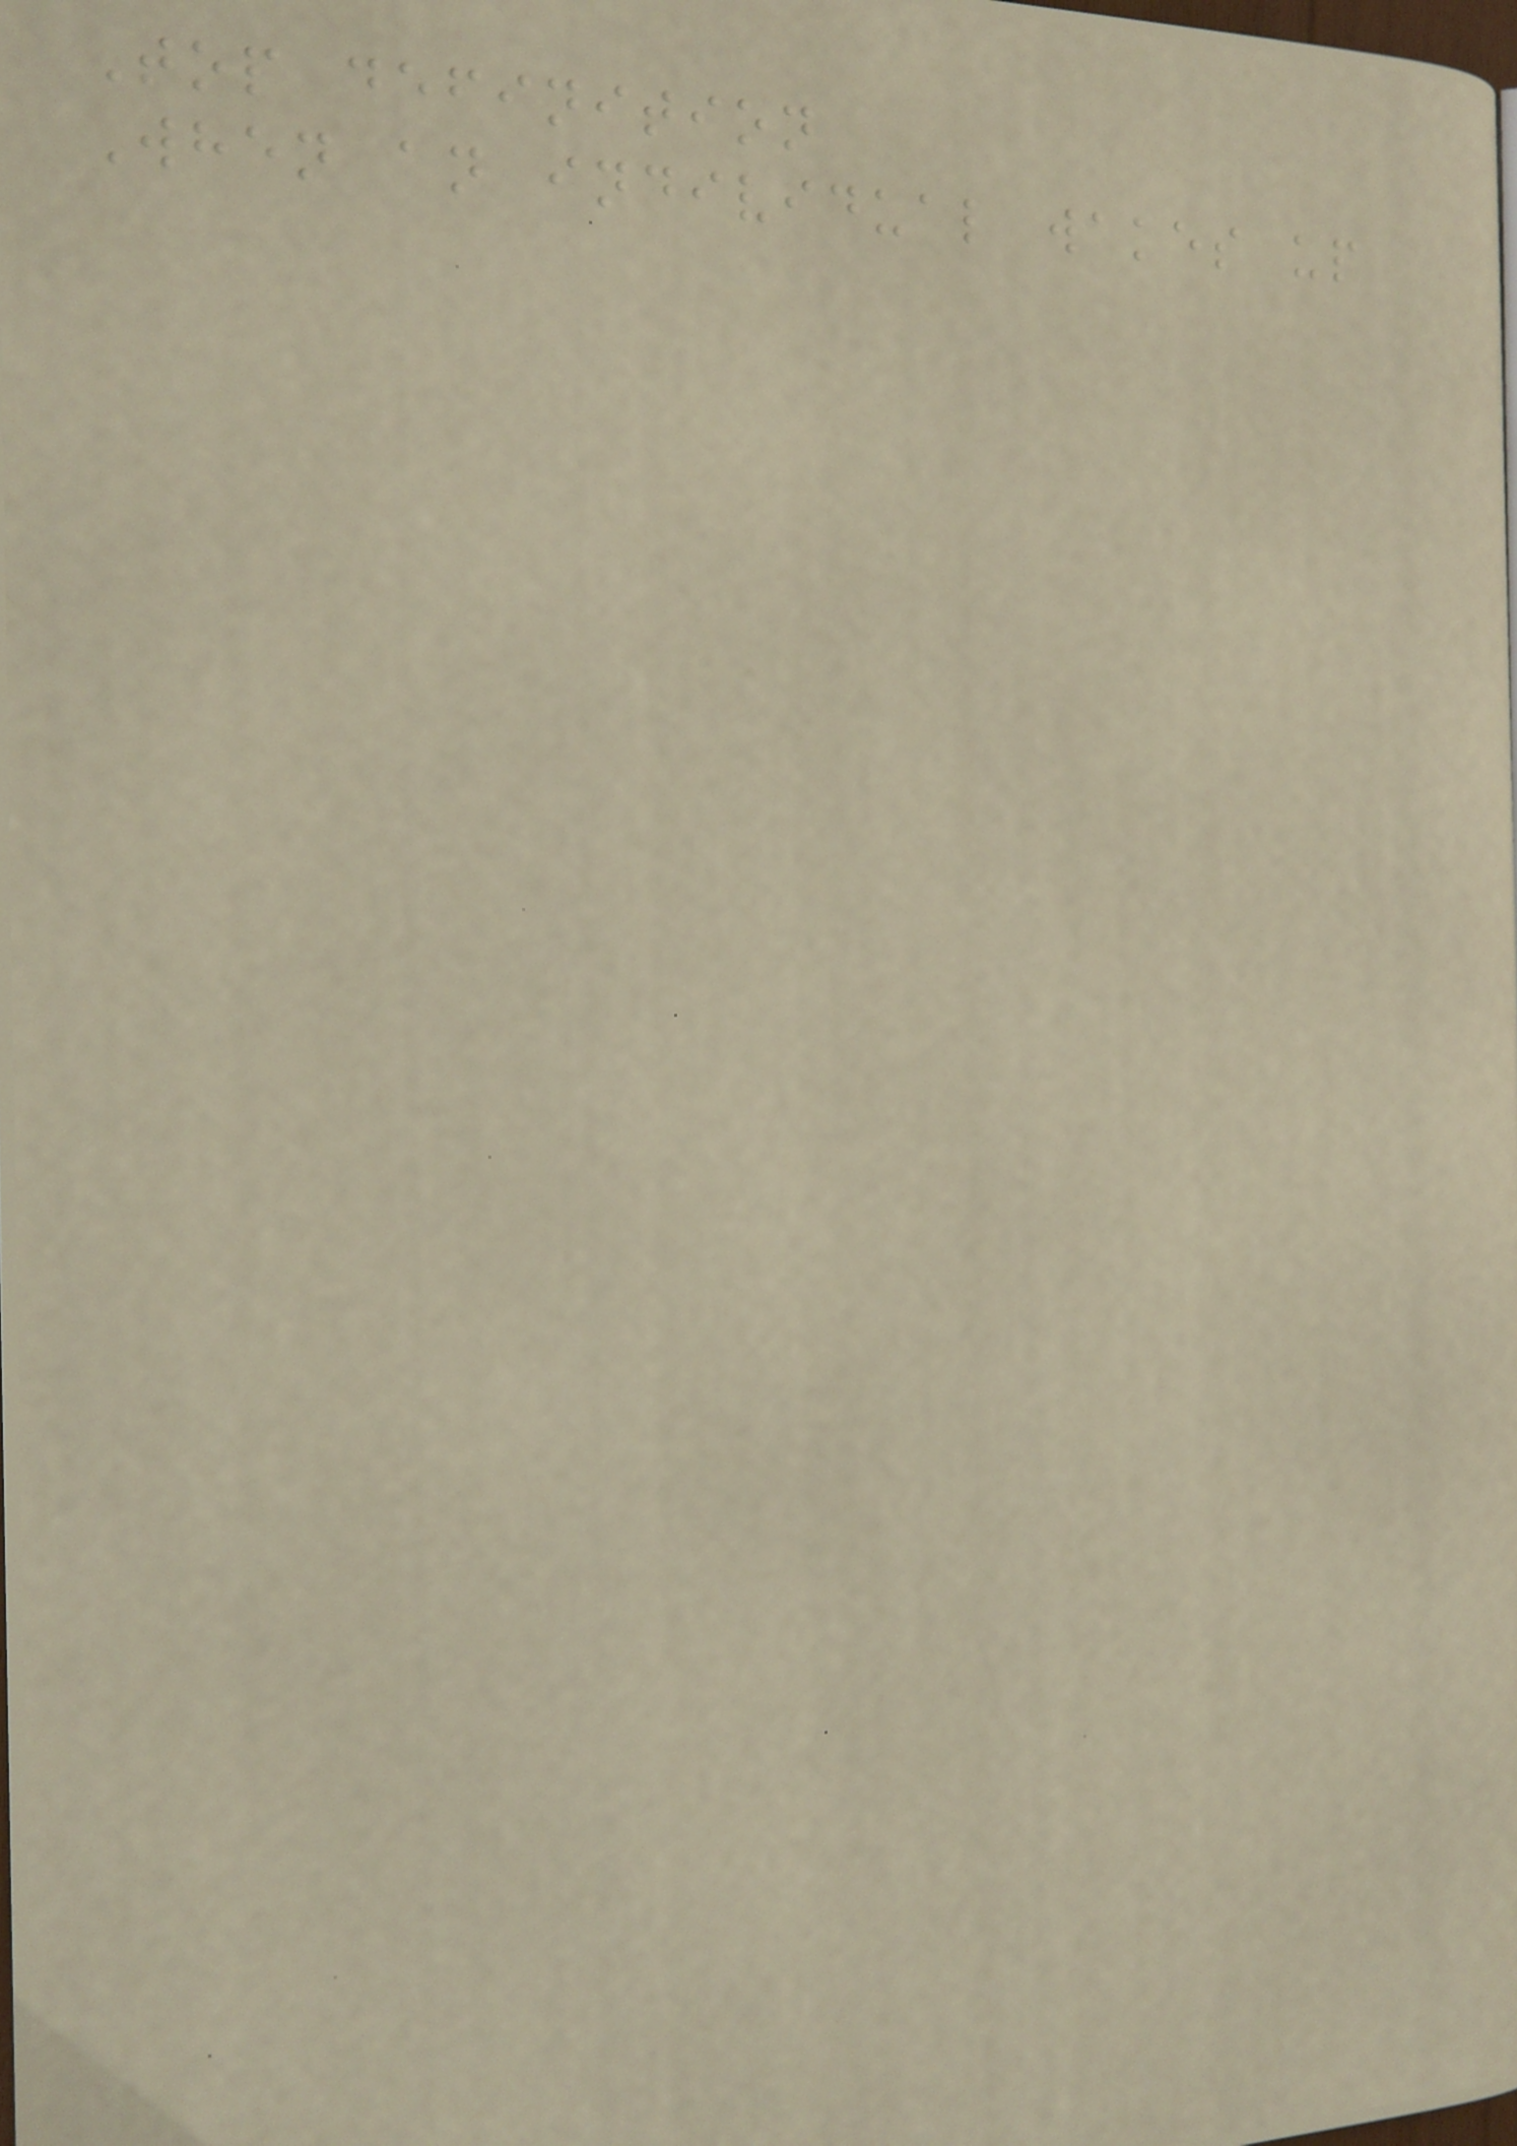Top definition
When an individual wakes up
